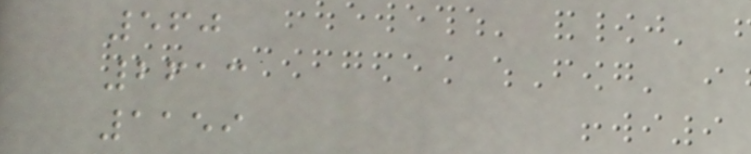560
2613
1159
